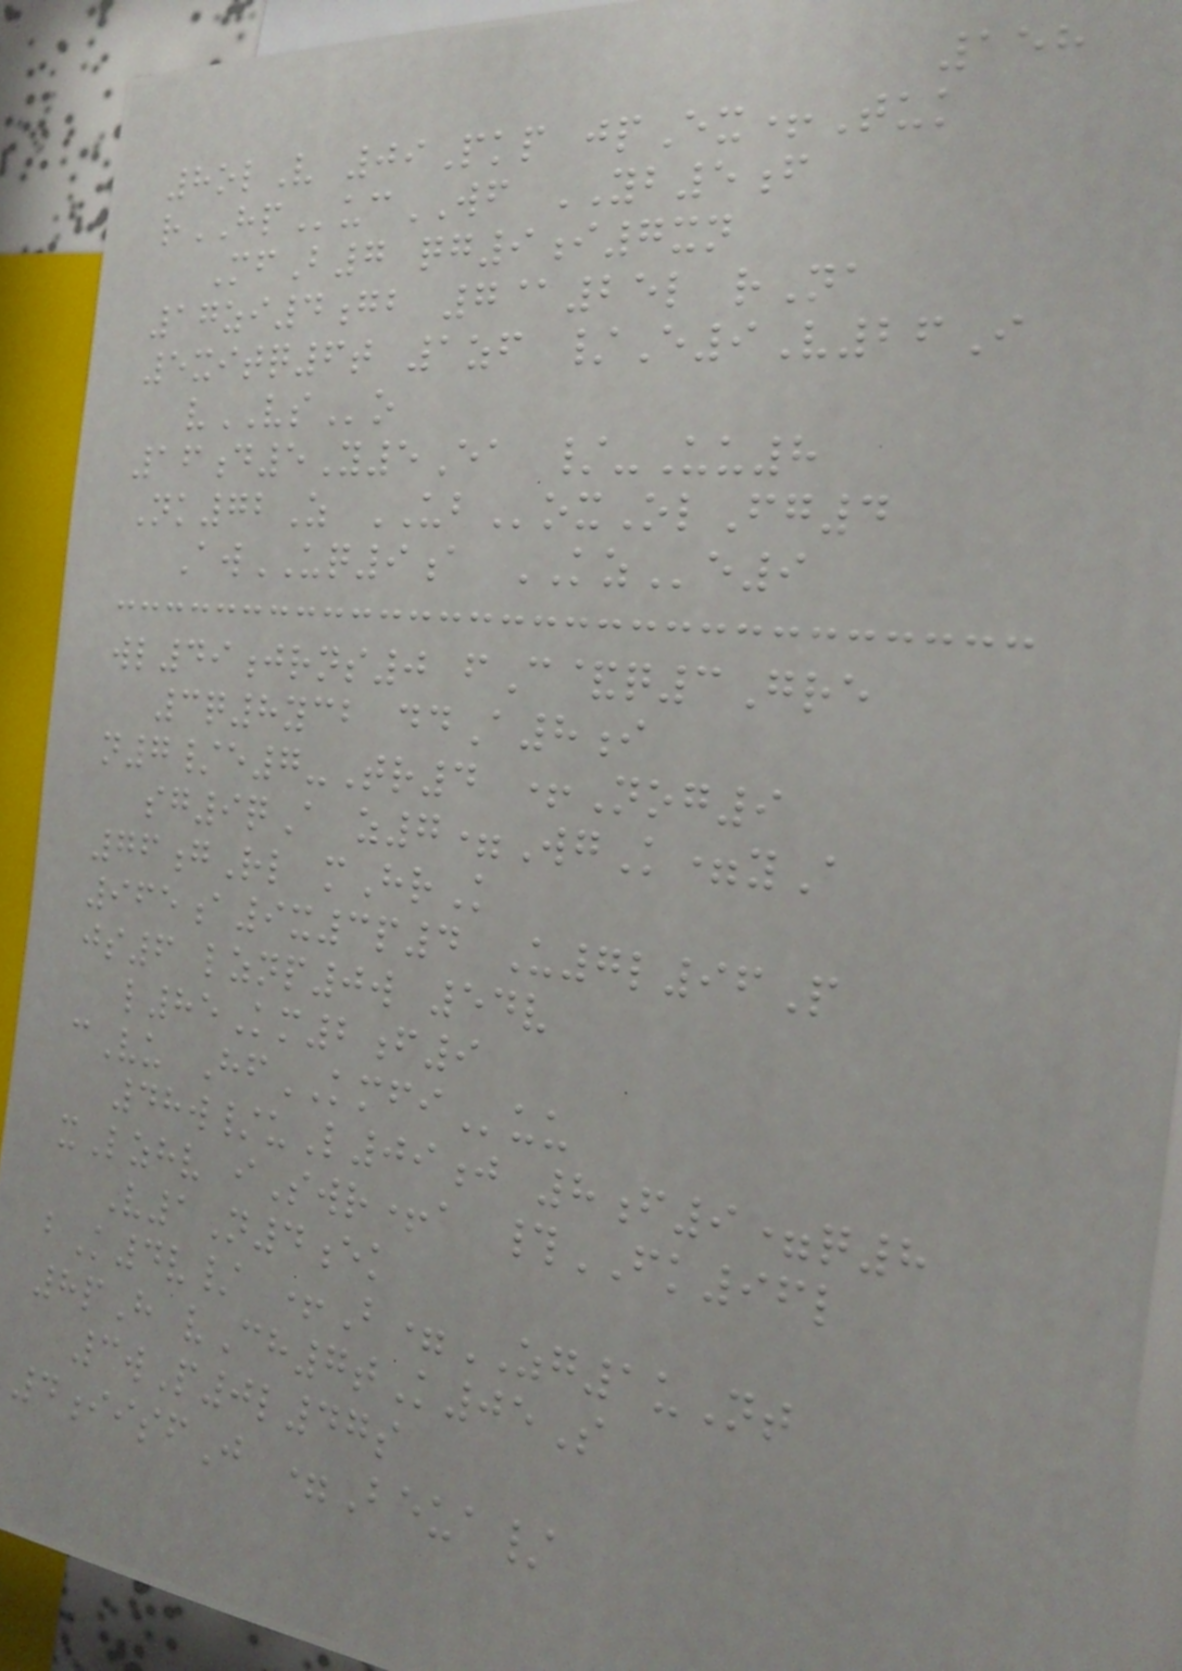158
8olV 09Pkp jpEx+Tuk
rHPucWF YB5f
MfB7 qg9i7xn
17zi4gb 7@25l rNa
5xitq6t 1zf /E9V26I
vVSo
16d5Y5Ea /-Uu8
Nk72Z UBoxOlFg4
AwUQ9a KZe9
wl49jrns0 fC&q3Gre
3q8ycb ddA8i
n7/e7-Tr4 +Nog9
sg9qA z7=WgK=yA
76gRl mHrK
965a9x3p4 U7l96P
js6 lznp0w 54v
l85Km2f9
cVu HfKMFIuu
48w/uL09j 8f9=q8
xLzhv iSwr+a #FK96l
V1N4ek
bK4v/ +B=ZG1uNt
8pH vCh7tK05S
3wP0l47s
4iisfJ =Beua/
